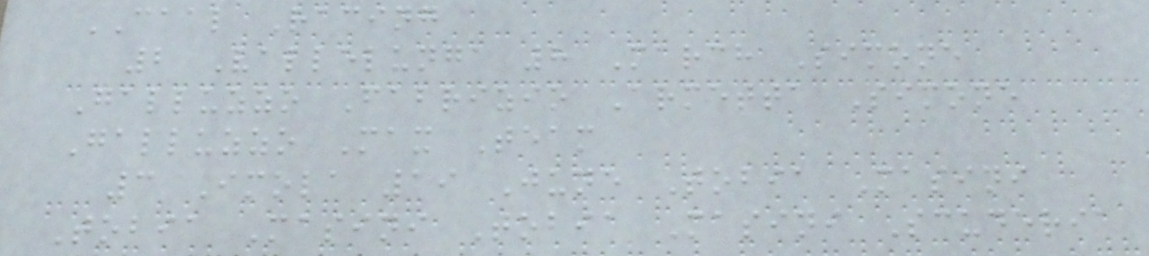CAAL Racing
2 Vallelunga 8 March Simone
Galluzzo Fabrizio Armetta Simone
Galluzzo Max Team
3 Imola 19 June Tobia Masini
Tobia Masini Tobia Masini Scuderia
